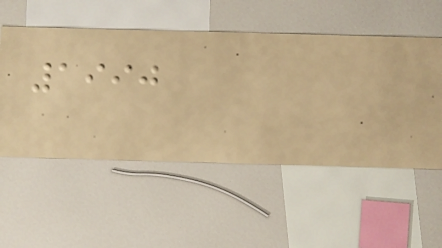1990
